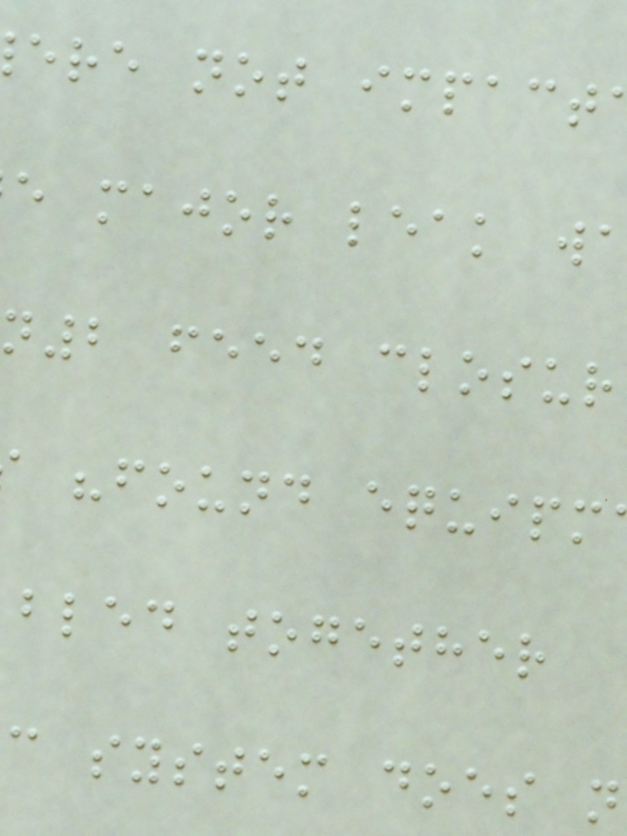ere not impact
e major leak w
n2 feed closur
"found equipm
bled together
c system does n
